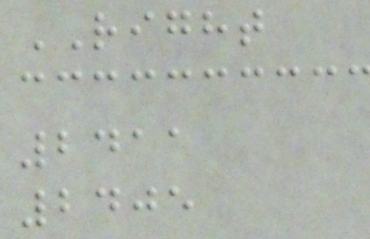RIGHT
2411
2405
